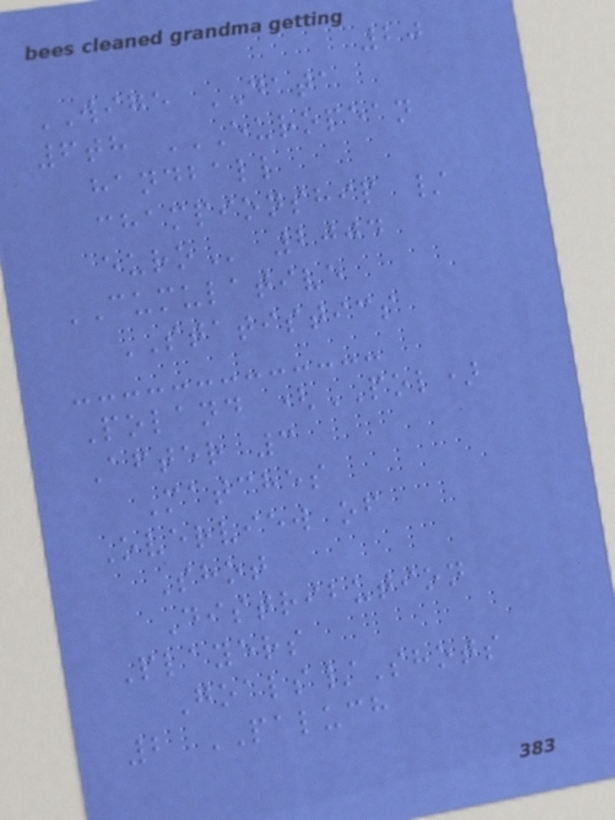20
WIGE DATA
6th EUROPEAN
HANDBALL
CHAMPIONSHIP /
EURO 2004
CUMULATIVE
STATISTICS
Poland (POL)
After 3
Matches
Overview of
Shot
Distribution
Players
Goals/Shots
2 PALUCH
